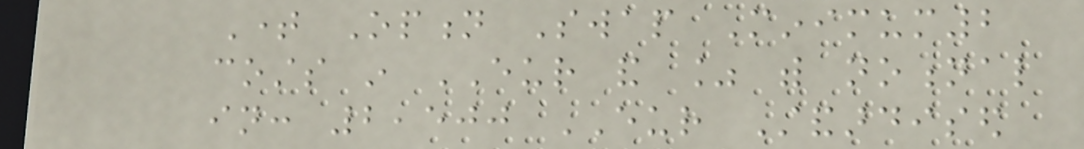Time Option Swap Minimum2
costs in EUR and % with notional
in: 2,500 EUR Standardised
